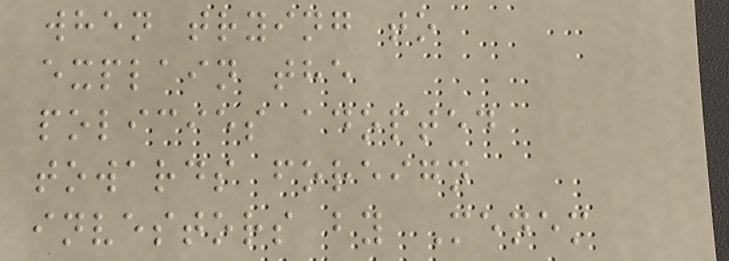when trying to
explain the
policies adopted
towards foreign
investors by Menem
